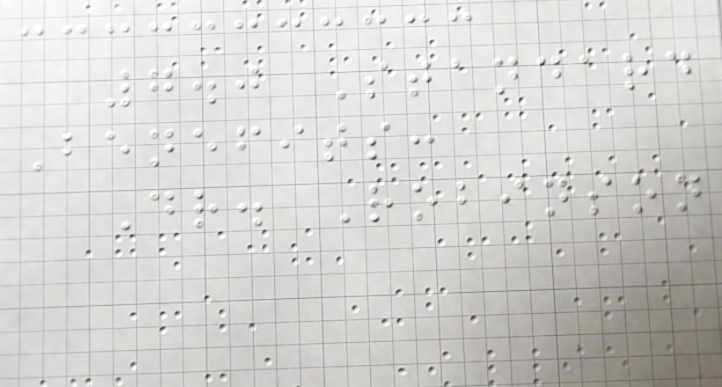7.0 Standard
Benefits:
Dr. Robinson
